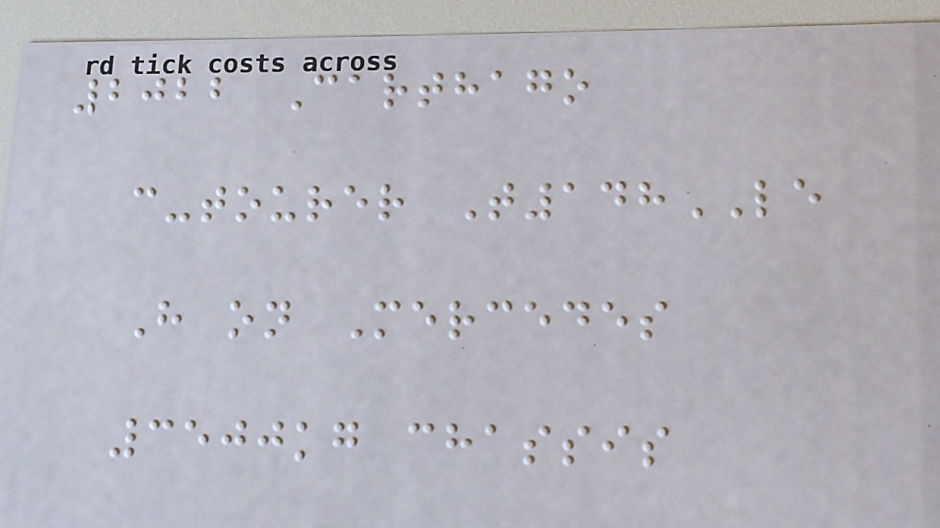2022 Carthago
c-tourer T148LE
H on Mercedes
3500kg chassis
